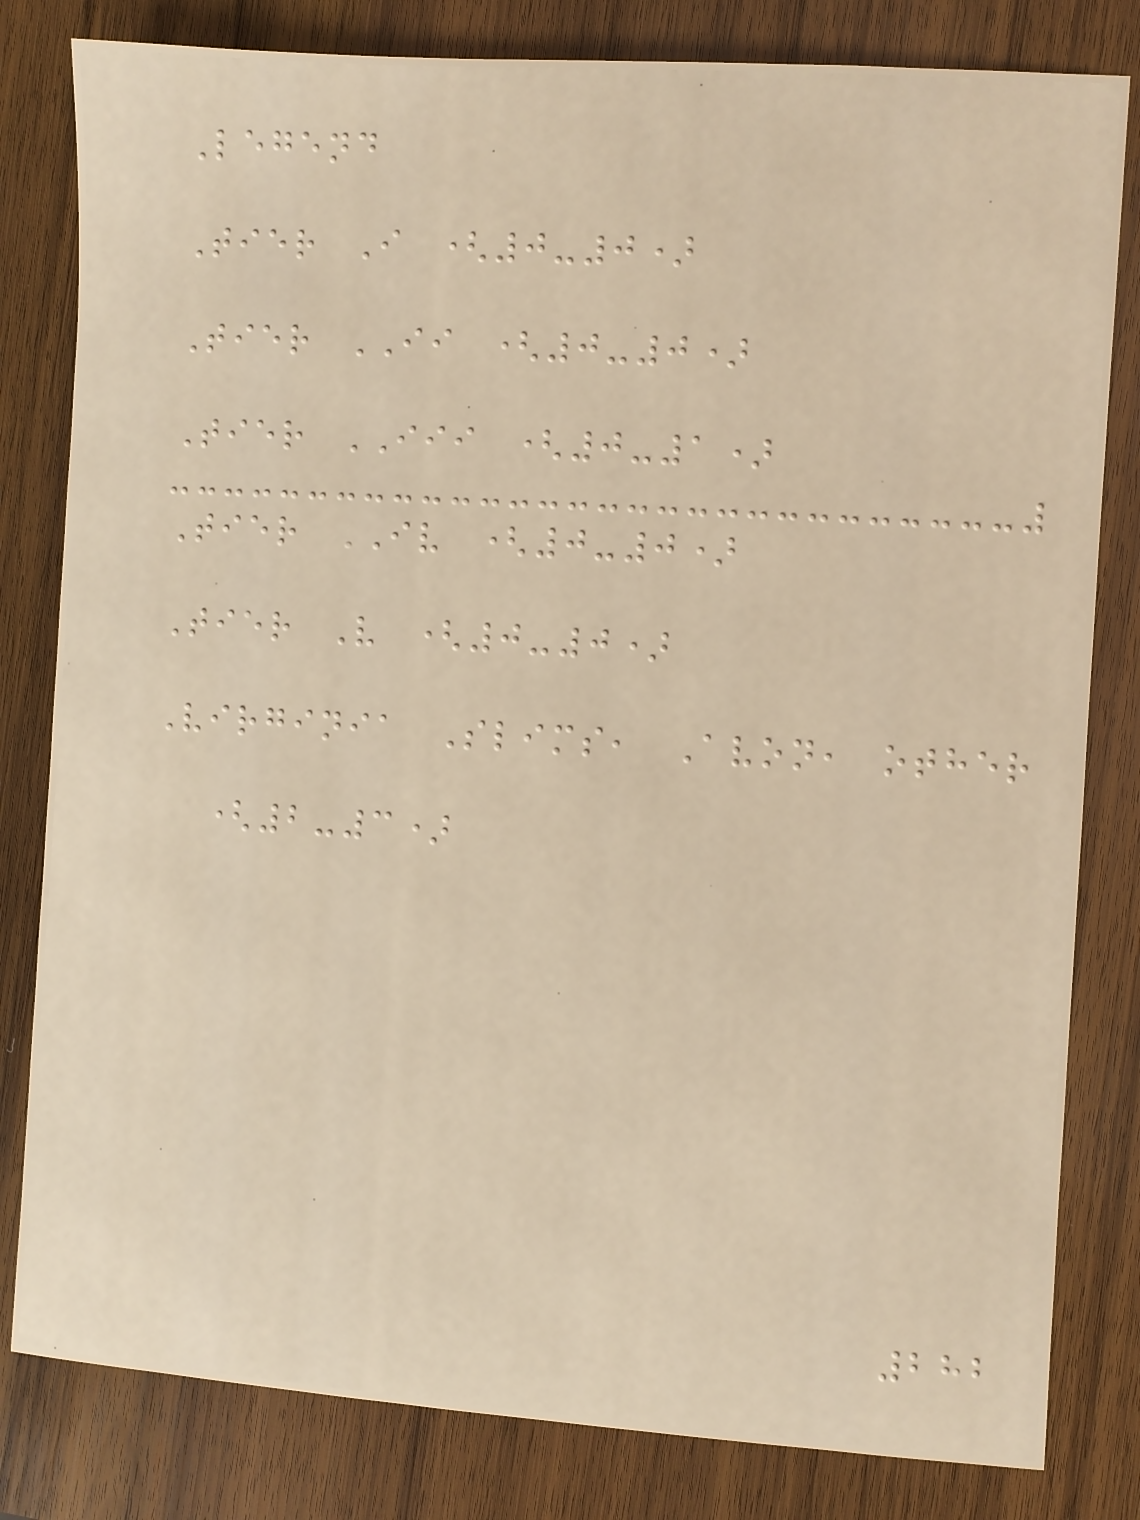Legend
Tier I (0-0)
Tier II (0-0)
Tier III (0-1)
Tier IV (0-0)
Tier V (0-0)
Virginia Slims, Avon, other
(2-3)
282
